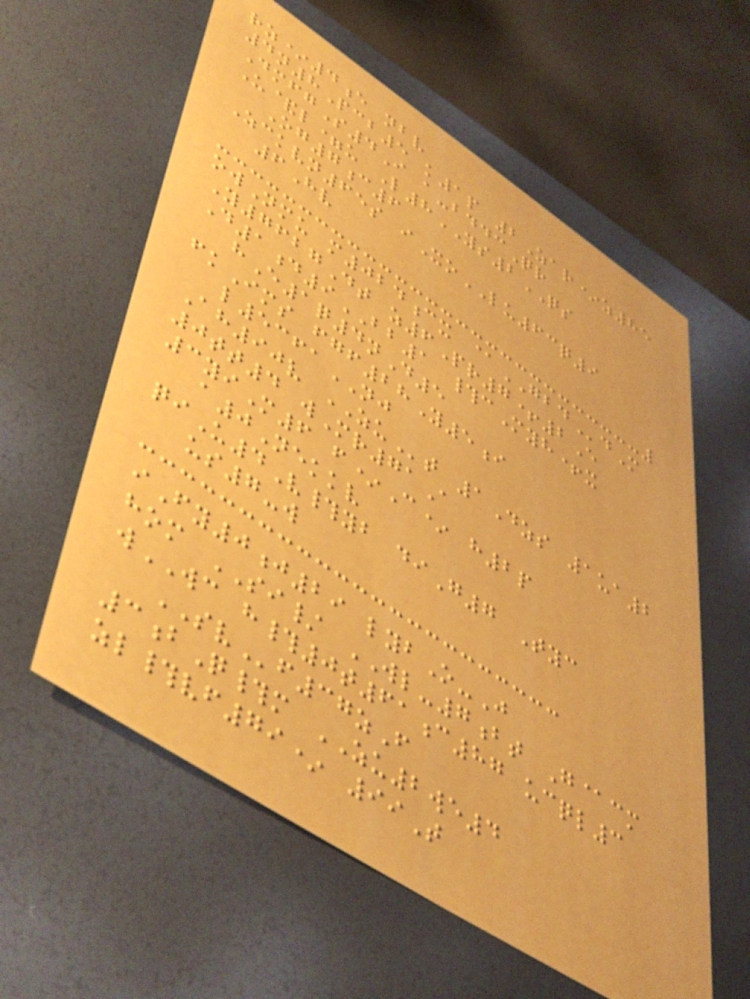rz*4e nbv
4n8Pcb5 k1p 2Zar*z85
DmfgS4I a-bddcQr
U&l=u L8YS2QS
Og7c6
Zckvn65s iXoLU63q9
6Hv
owNmu m024cx @GBDdM
Y7627Dt z6Pr7+2E
D1d9BB1 #cMyh+x
hE1q4nD5
fkIms fgf28Y5i
l5361NJ
Ah90v ZUt 1Dzs 1ua2
0tt4 wMr71A
3yiM6 f*C* h2p
a0Nekkv
qiU4V#yb diG7 Tyc
us7-w
iFy0j29 lybO-J
hom SI/ WL-7bt G@cm
wWC h#0t61c87 ucql3
SVf37zF
3bQ#m ZU2we4
zl#vf79* 99T
